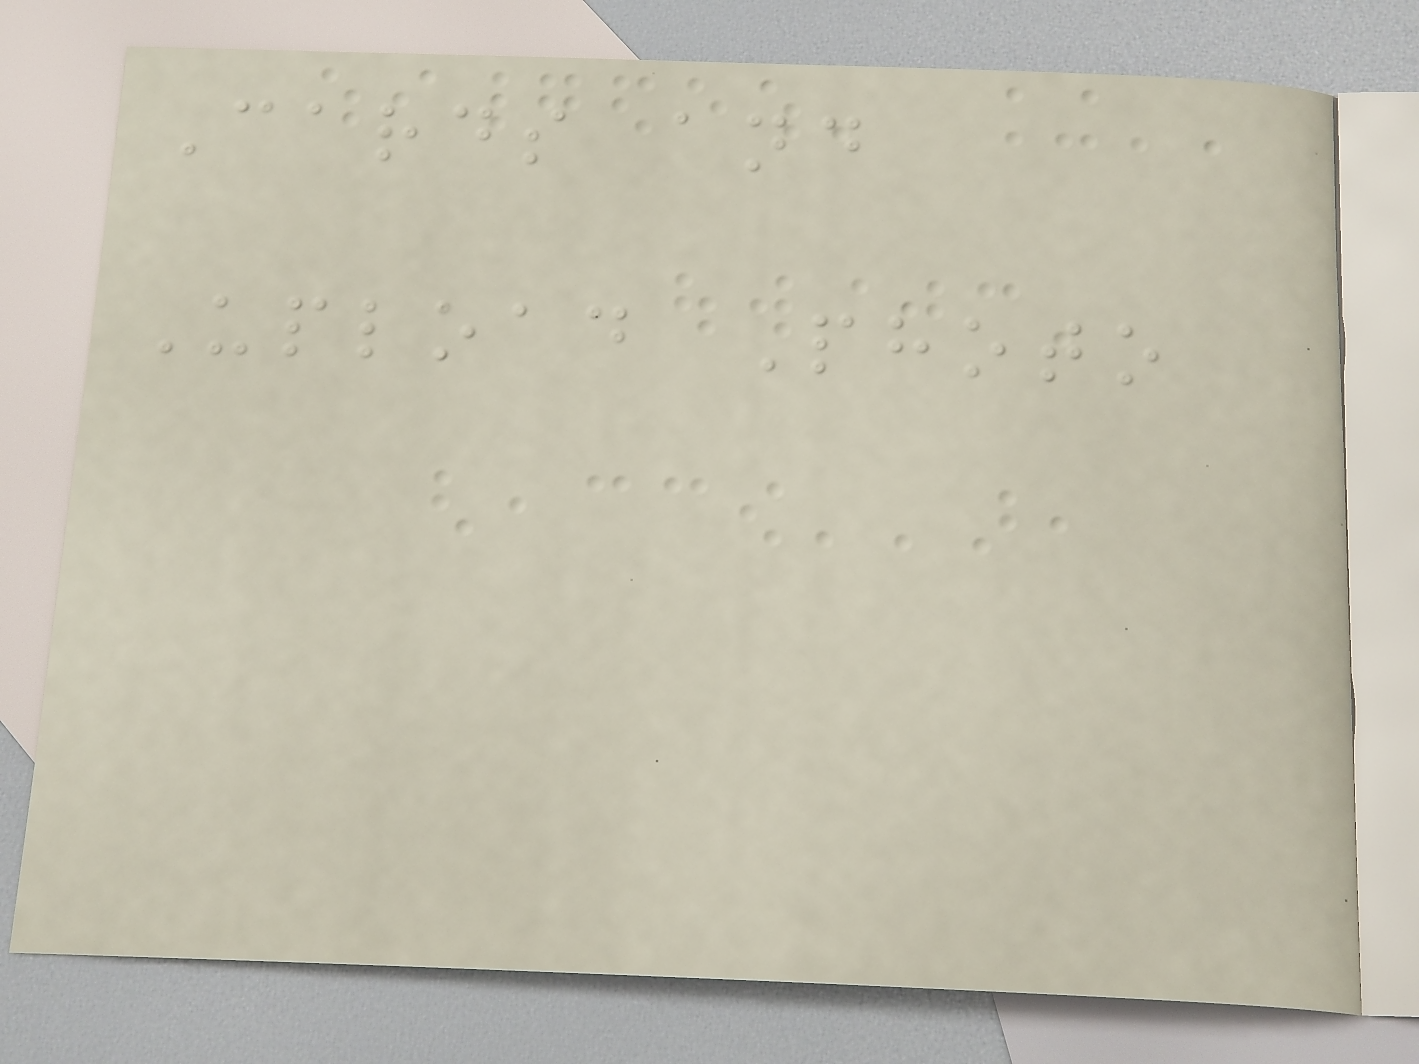Cards and
Upload Photo
